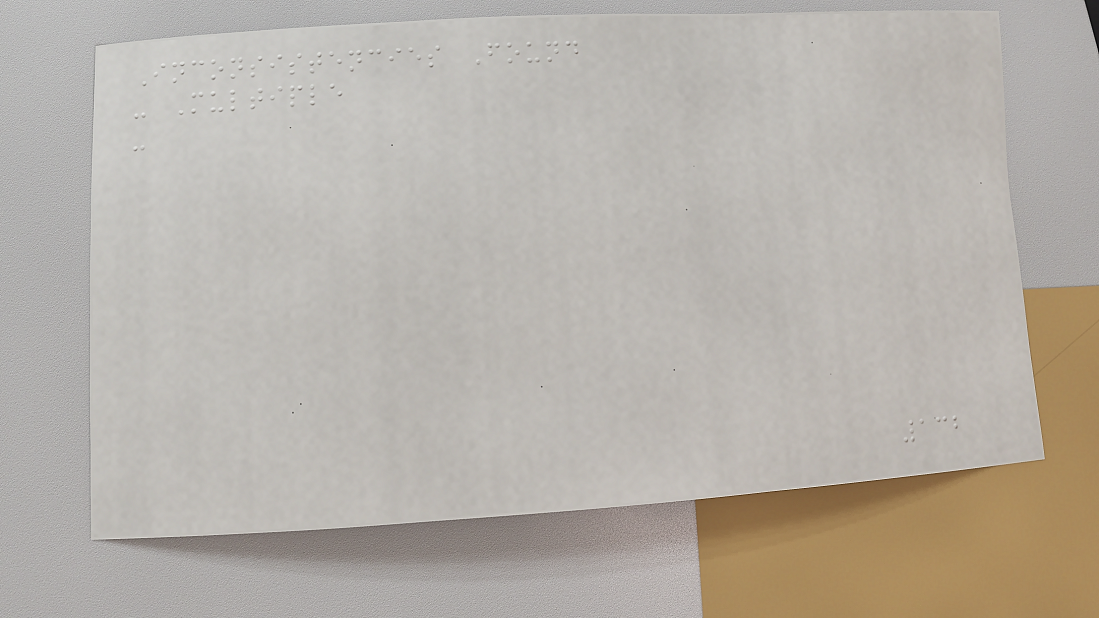Inconsistencies Found
- Multiple
-
132
